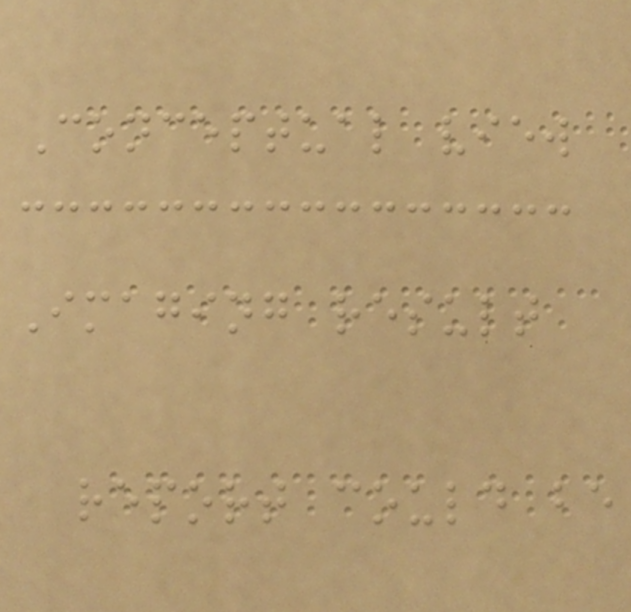Conceptual view
Imaging result
report could be
